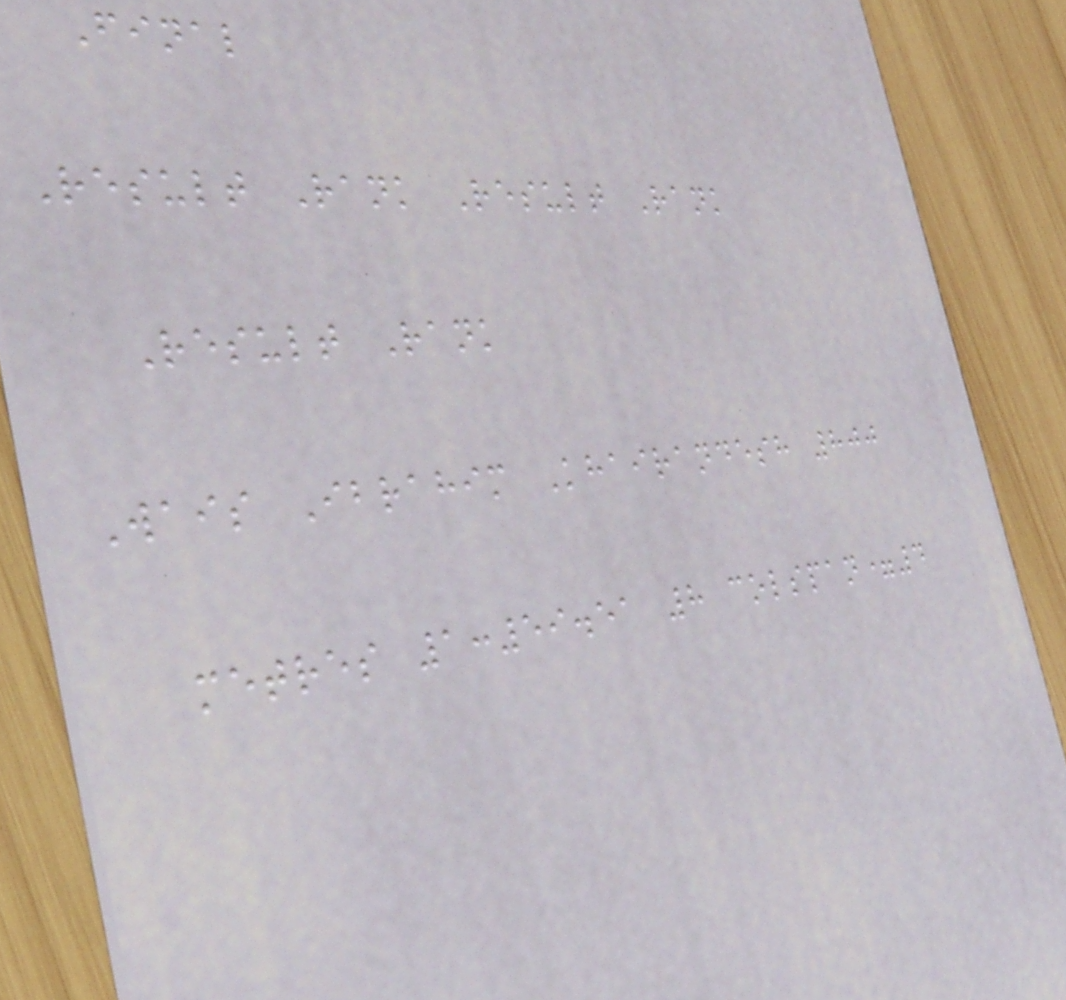Final
Result Rank Result Rank
Result Rank
Wais Ibrahim Khairandesh 800
metres 1:59.51 8 colspan=4
